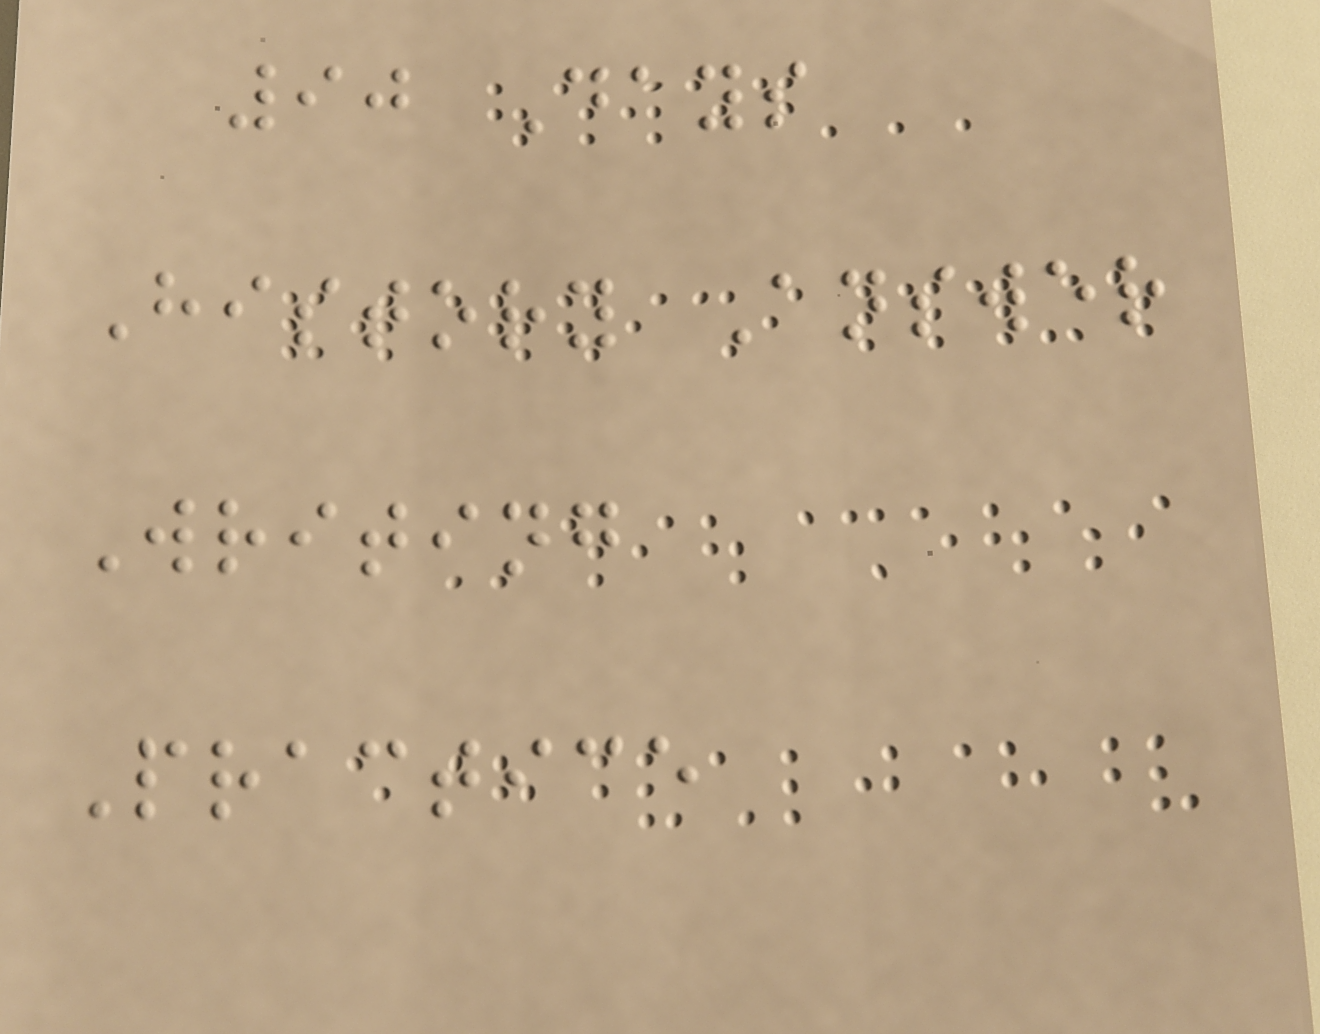90 Days
History Answer
Writing
Practice
